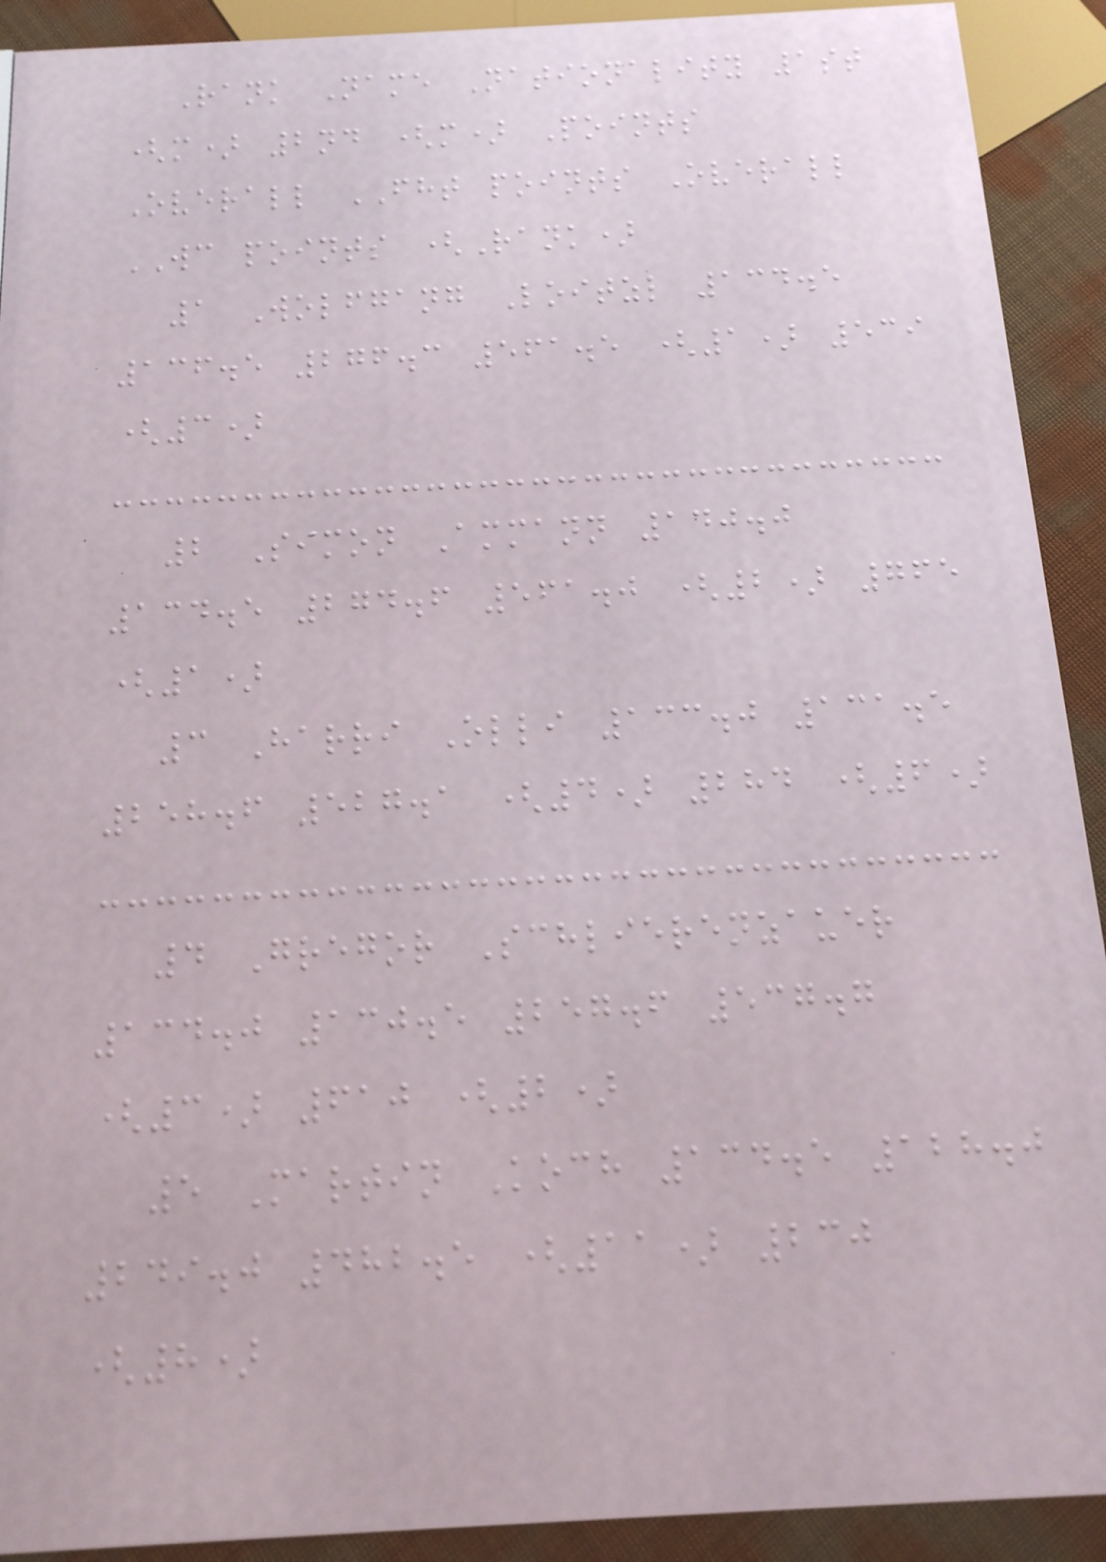Rank Name Nationality 1st
(m) 2nd (m) Points
Overall FHT points Overall
WC points (Rank)
1 Wolfgang Loitzl 134.5
136.5 276.3 561.5 (1) 539
(3)
2 Simon Ammann 140.0
134.5 274.6 561.0 (2) 765
(1)
3 Harri Olli 133.0 131.5
258.6 527.1 (4) 284 (6)
4 Gregor Schlierenzauer
134.0 130.5 257.6 537.7
(3) 610 (2)
5 Martin Koch 134.5 128.0
249.0 482.5 (11) 230
(8)
